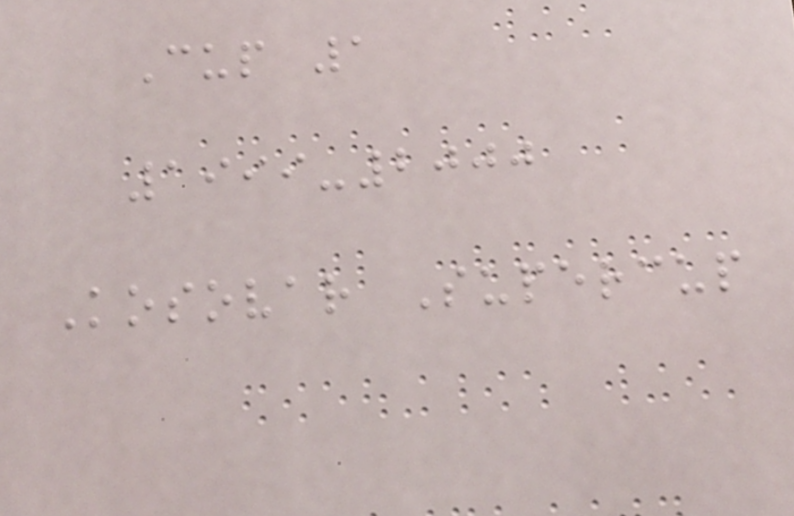Cup 1
1999-2000
Kosovar Supercup
